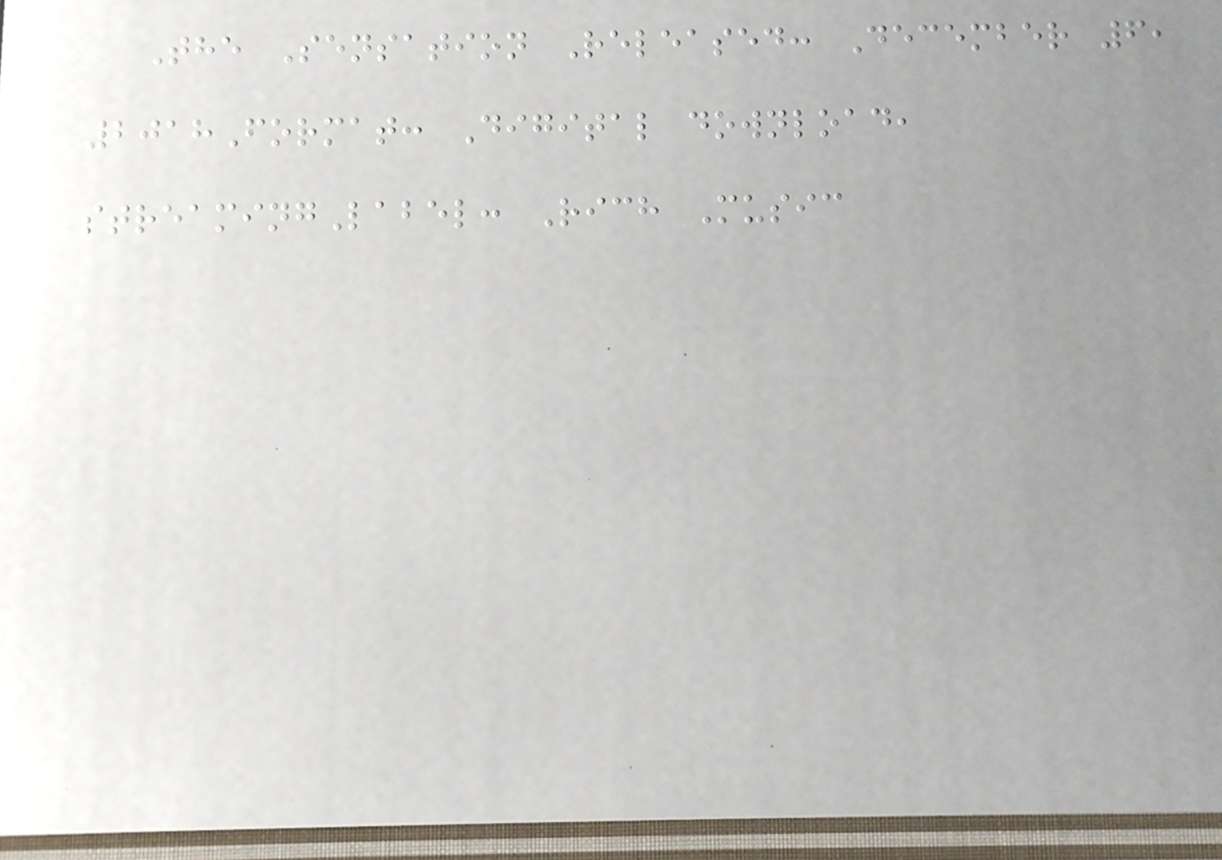The Sensation Released: December 6,
2018Format: Digital download,
streamingLabel: Rich Music
